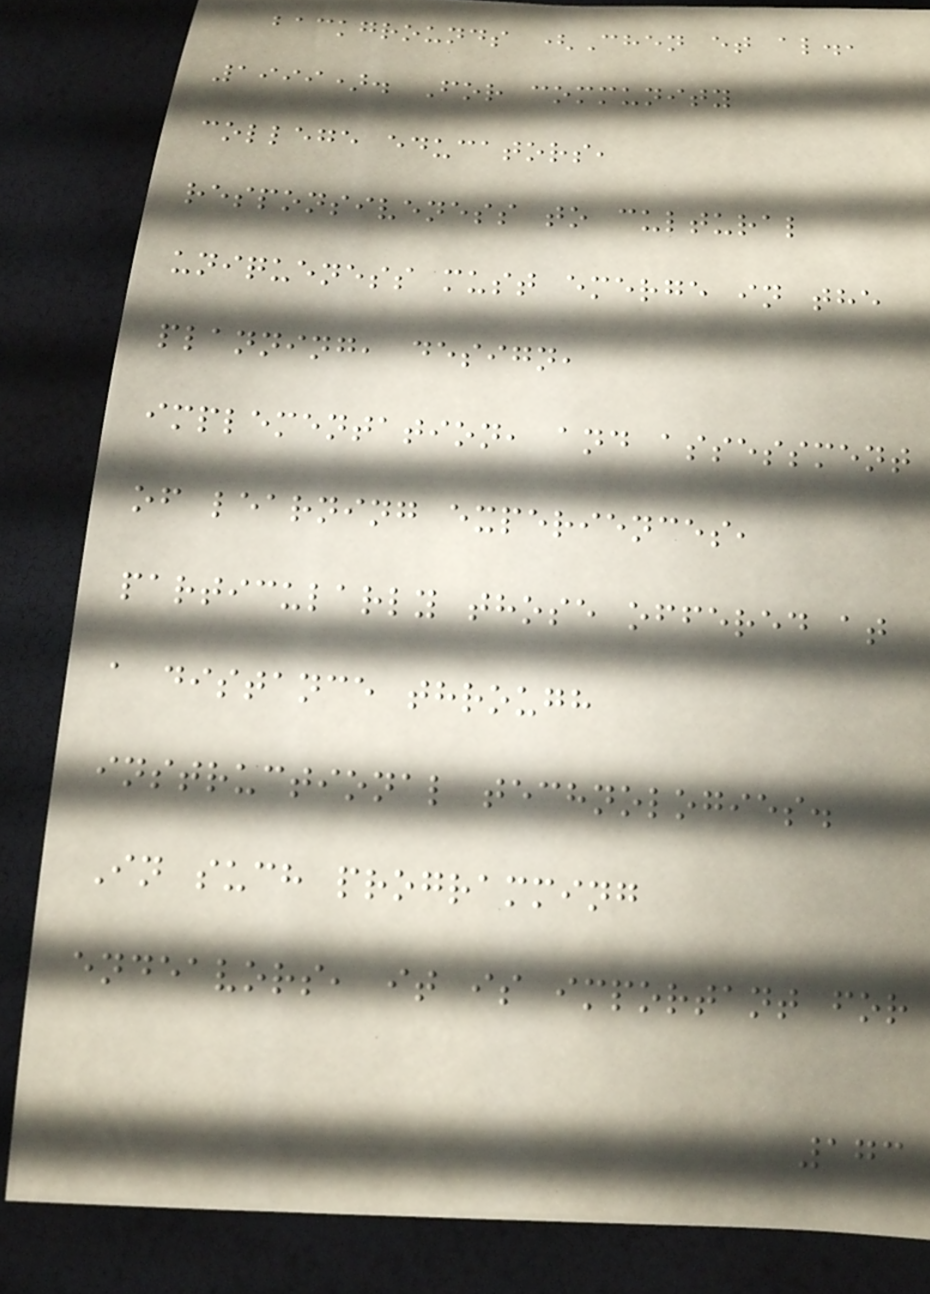backgrounds (Chen et al.,
1999). For community
college educators,
responsiveness to cultural
uniqueness must emerge in the
planning, design,
implementation, and assessment
of learning experiences,
particularly those offered at
a distance through
instructional technologies.
In such programming
endeavors, it is important for
173
